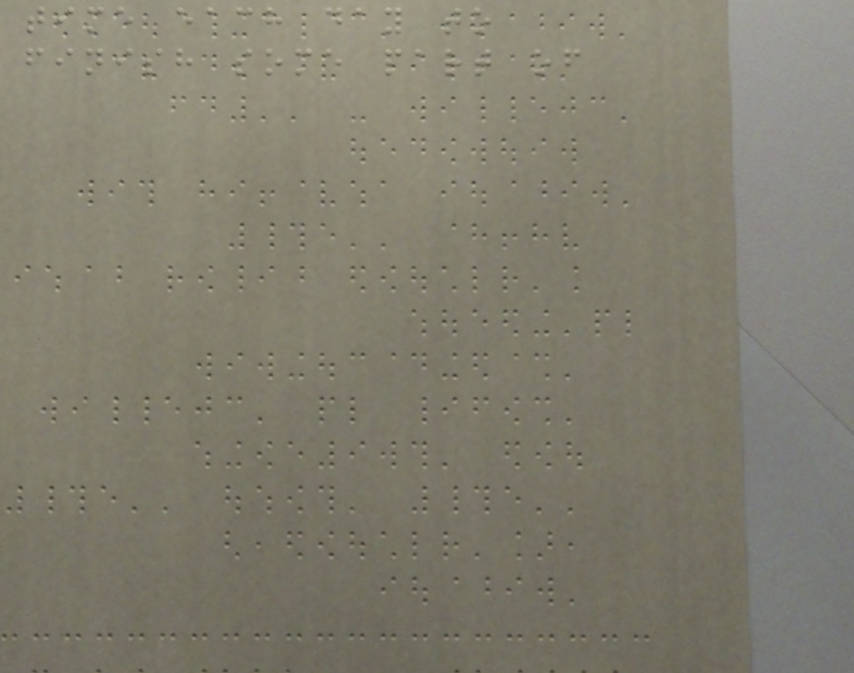time each day to
finish some part of
